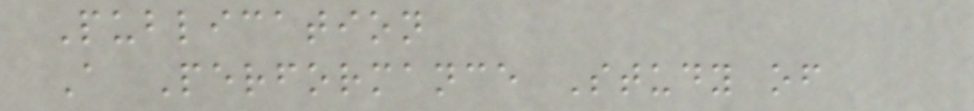Publication
A Performance Study of
